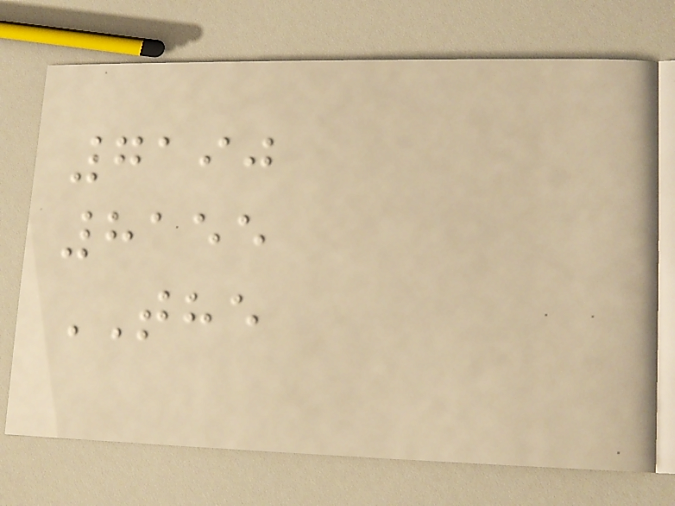7190
8155
THE
